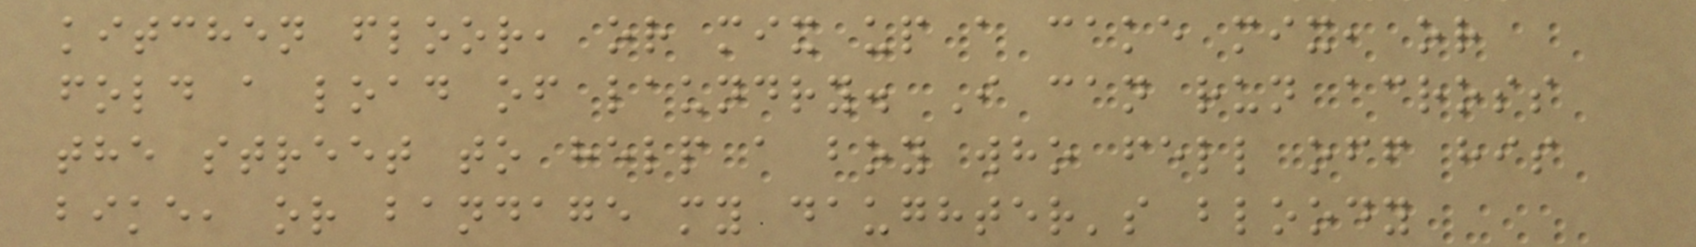kitchen floor, or mix up a cake mix, or
fold a load of laundry. I can run across
the street to help a boy who fell off his
bike, or bandage my daughter's bloody
